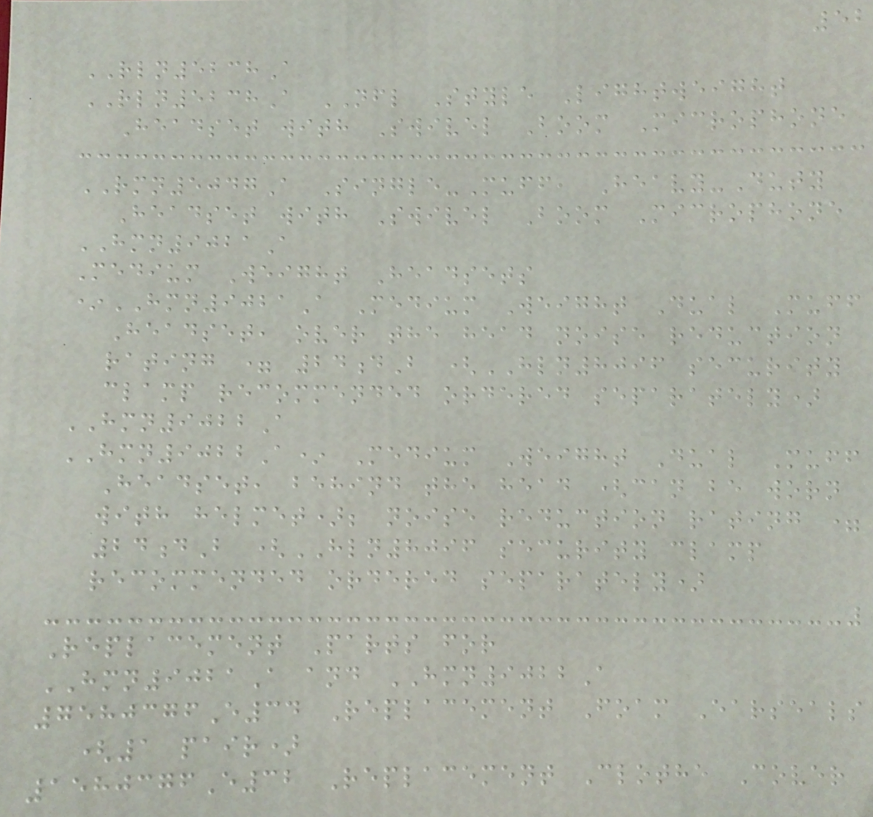52
RLN5238A
RLN5238A NFL Style Lightweight
Headset with Swivel Boom Microphone
RMN5047A Single-Muff, Heavy-Duty
Headset with Swivel Boom Microphone
HMN9021A
Medium Weight Headsets
*HMN9021A Medium Weight Dual Muff
Headset, over the head noise reduction
rating = 24dB (HLN8096 security
clamp recommended ordered separately)
HMN9022A
HMN9022A* Medium Weight Dual Muff
Headset, behind the head (can be worn
with helmet); noise reduction rating =
24dB (HLN8096 security clamp
recommended ordered separately)
Replacement Parts for
HMN9021A and HMN9022A
7580376E34 Replacement Foam Earseals
(1 pair)
1580376E32 Replacement Clothe Cover
